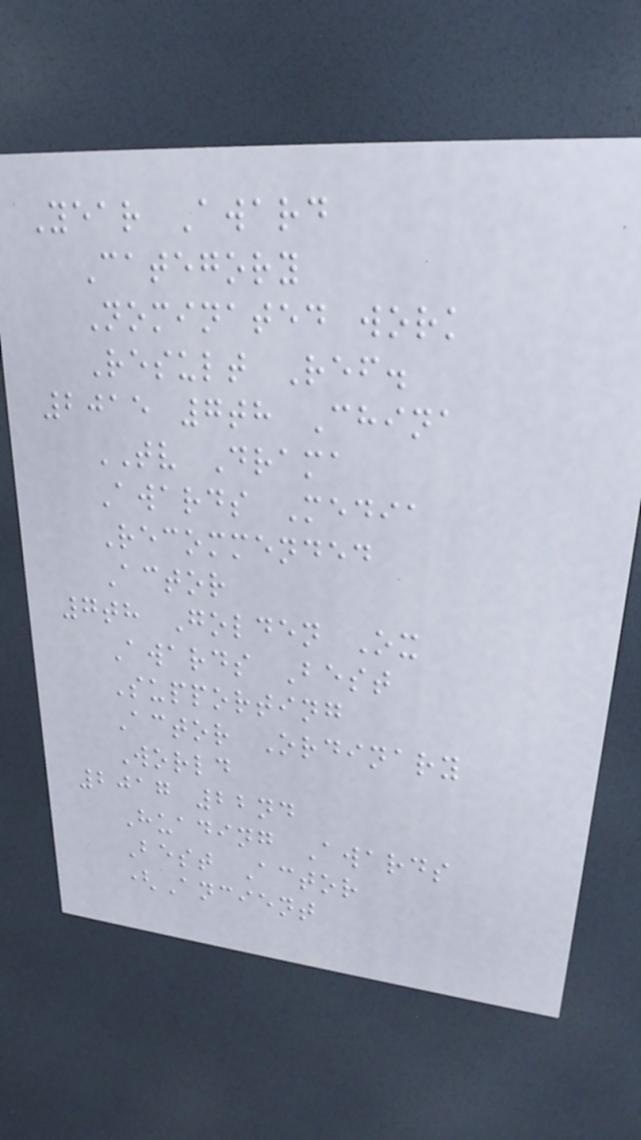Year Award
Category
Nominated work
Result Ref.
2015 7th China
TV Drama
Awards Media
Recommended
Actor
7th Golden Ox
Awards Best
Supporting
Actor Ordinary
World
2017 22nd
Huading Awards
Best Actor
(Ancient
